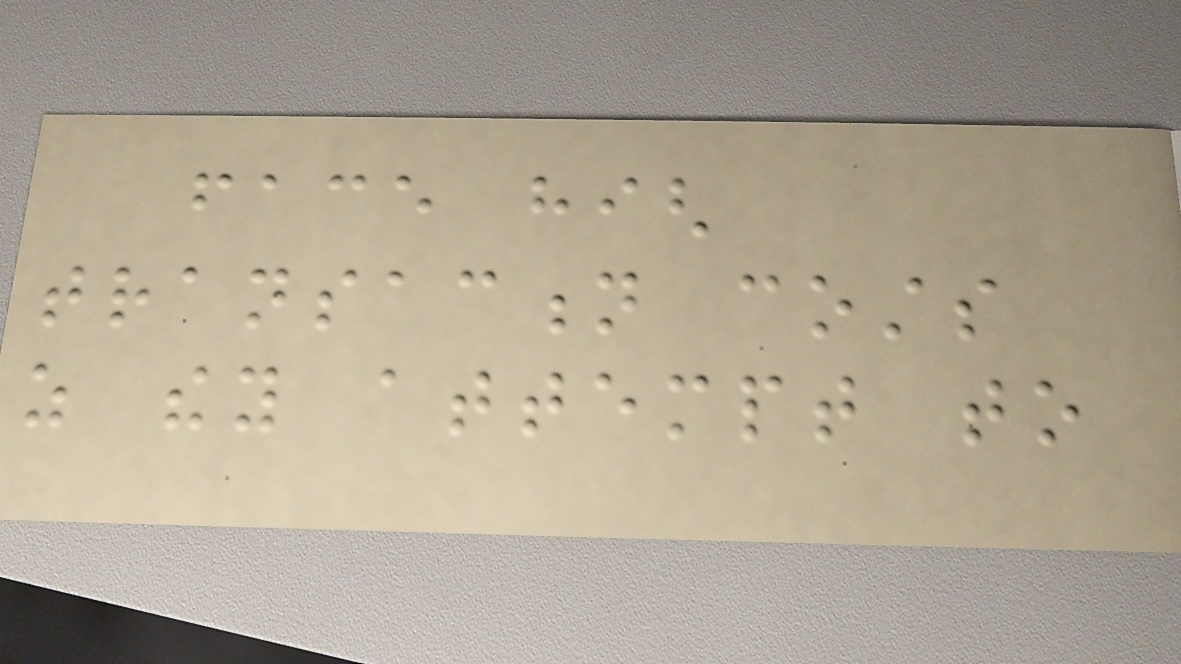face high
transaction costs
as they attempt to
